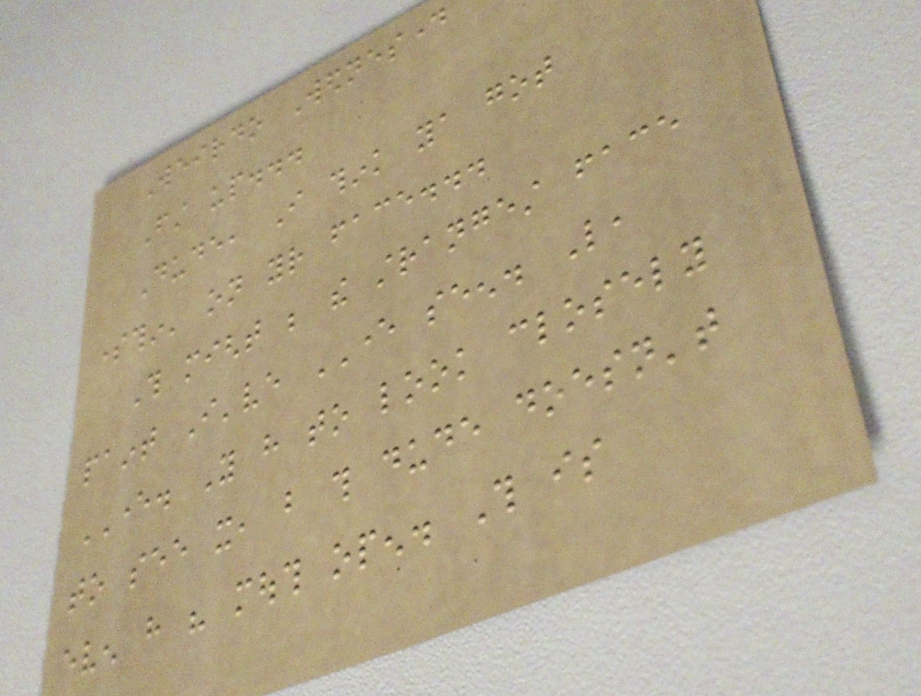Weirdo Wednesday
First up...
Dude, I think ya got
somethin' on your face...
This might be the strangest face
paint I've EVER seen. Like,
EVER. You have to look closely
to see it, but this dude doesn't
even have his mouth open. This is
